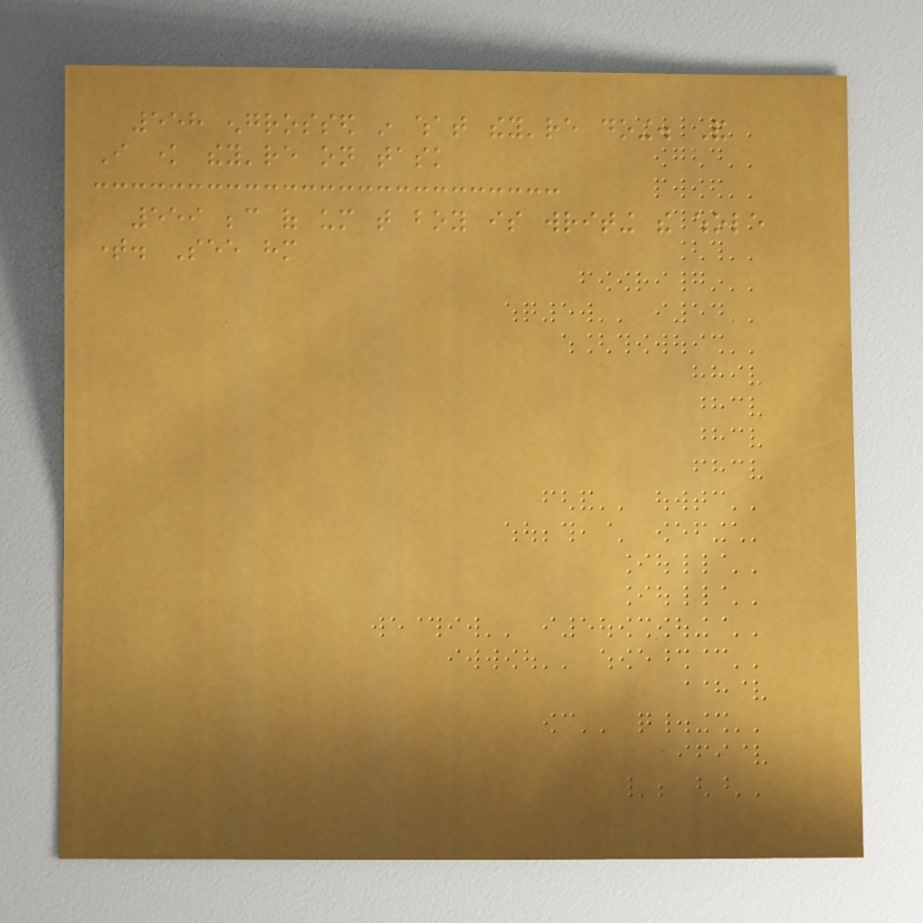558 engrossed in what they're doing. And
I know they're on task
559 because of um that boy is writing the whole
time. See him
